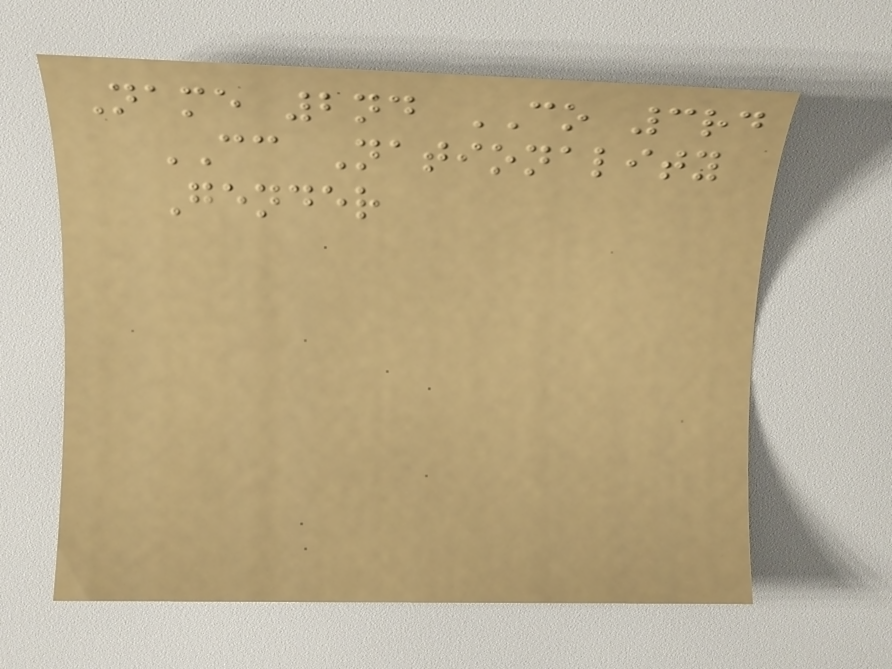Name 2nd CO 3rd
CC Nationality
Gender
